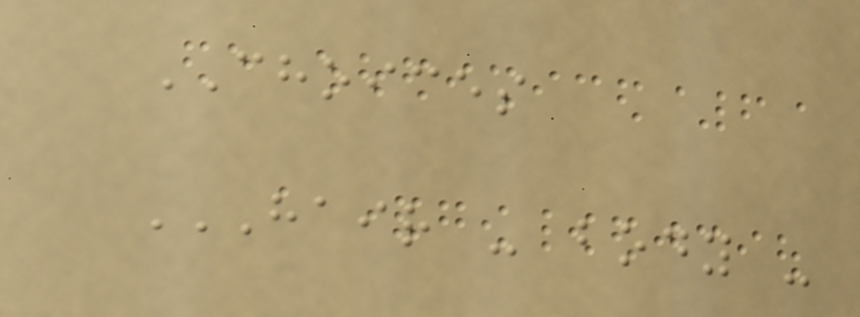CHOICES
HAIR - BODY -
